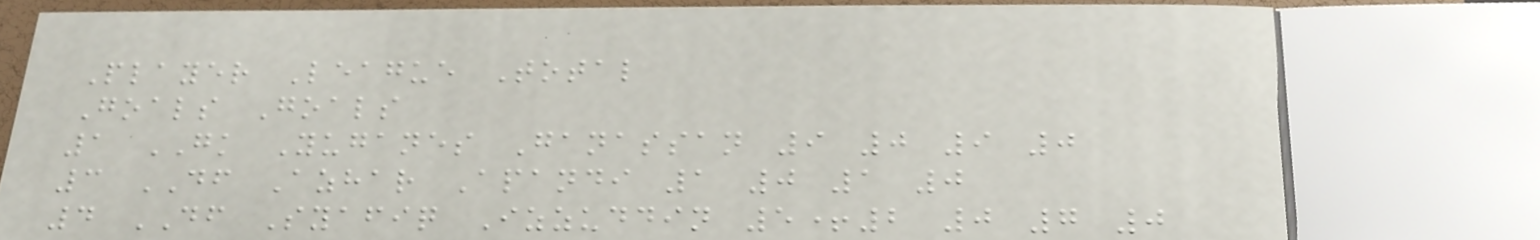Player League Total
Goals Goals
1 GK Yuganes Ganassan 9 0 9 0
3 DF Azhar Apandi 1 0 1 0
4 DF Syafiq Izzuddin 5+2 0 7 0
